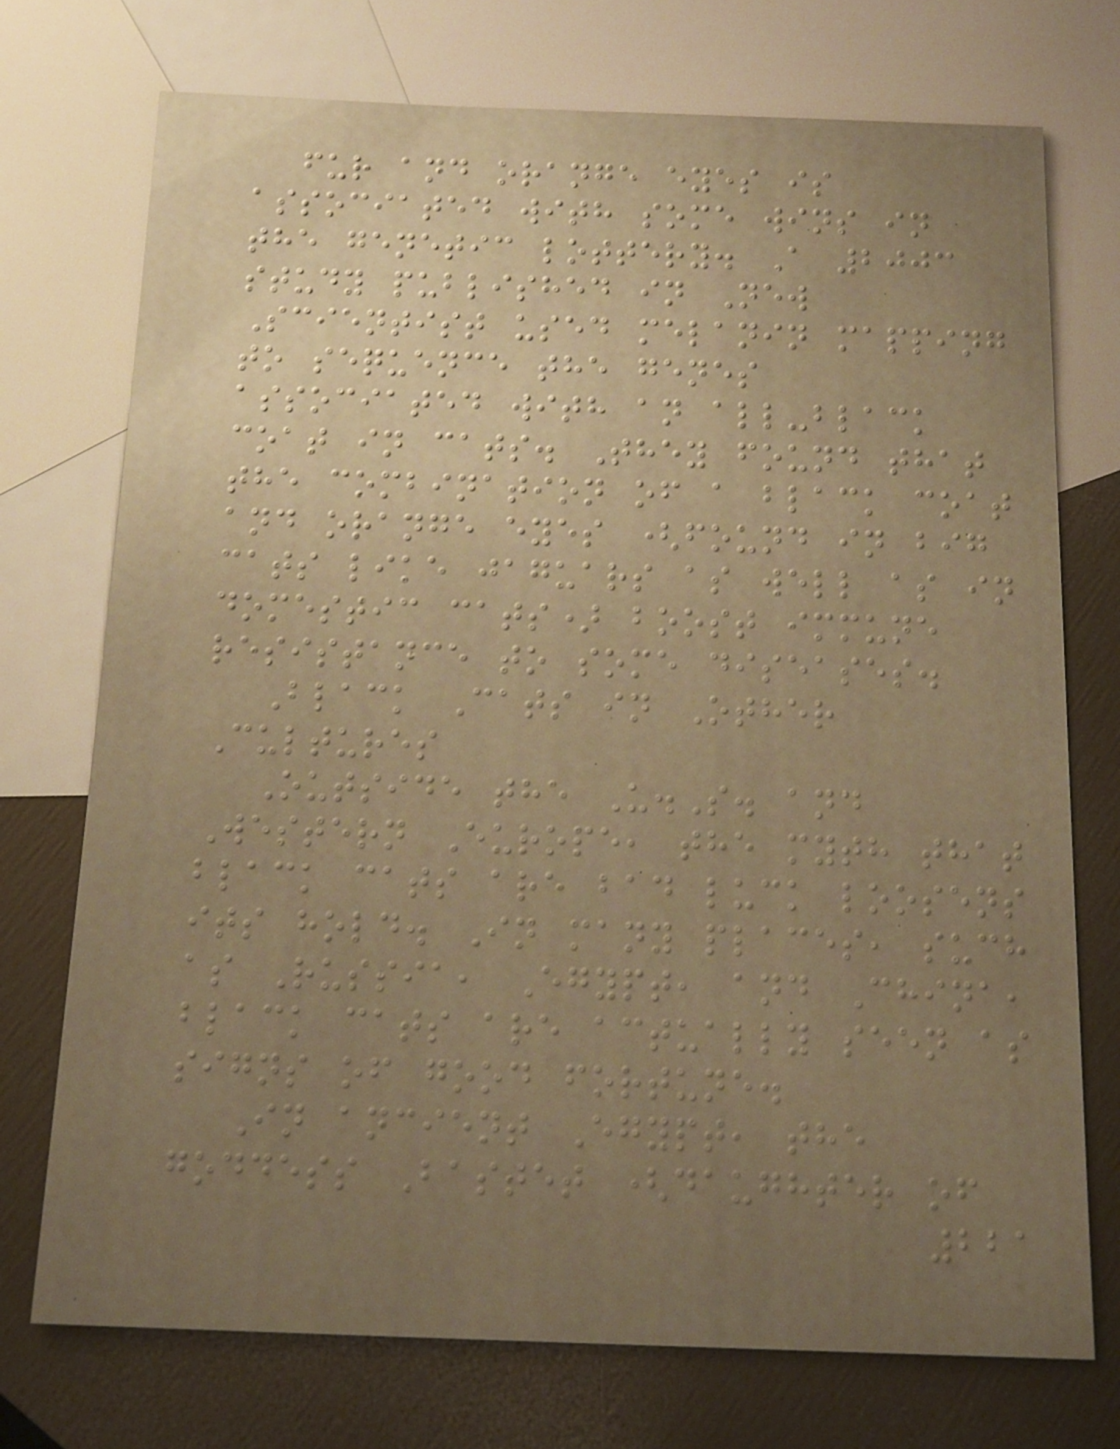fur and orange eyes is
associated with some wins in
the genetic lottery. A 2003
study published in New
Scientist used melanin mapping
to sequence the genes
associated with an all-black
coat in cats. They found that
the combination of a black coat
and orange eyes (found in big
cats like jaguars as well as in
domestic cats) boost immune
resistance to some diseases.
Black Cats in Other
Cultures
Outside the U.S. and
Western Europe, the myth that
black cats are bad luck loosens
its hold. In many places, such
as Russia, Egypt, and China,
black cats are actually seen as
signs of good fortune.
In ancient Egypt, the
goddess Bastet (daughter of
221
